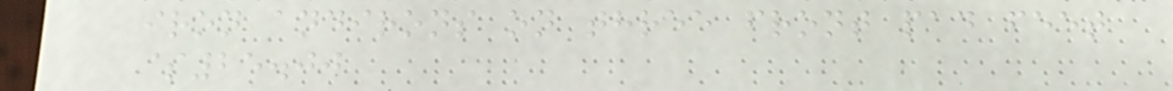iron andirons on three front pad feet
$25.00
